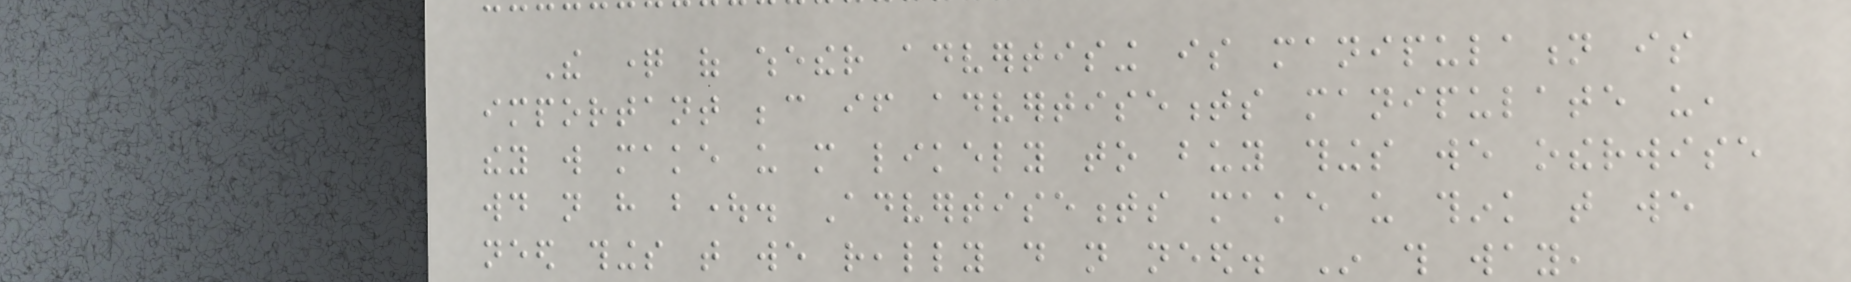The question of whether advertising is manipulation is
important because if advertisements manipulate us,
they will make us more likely to buy things we otherwise
would not have bought. Advertisements make us think that we
need things that we really do not need. In this way,
